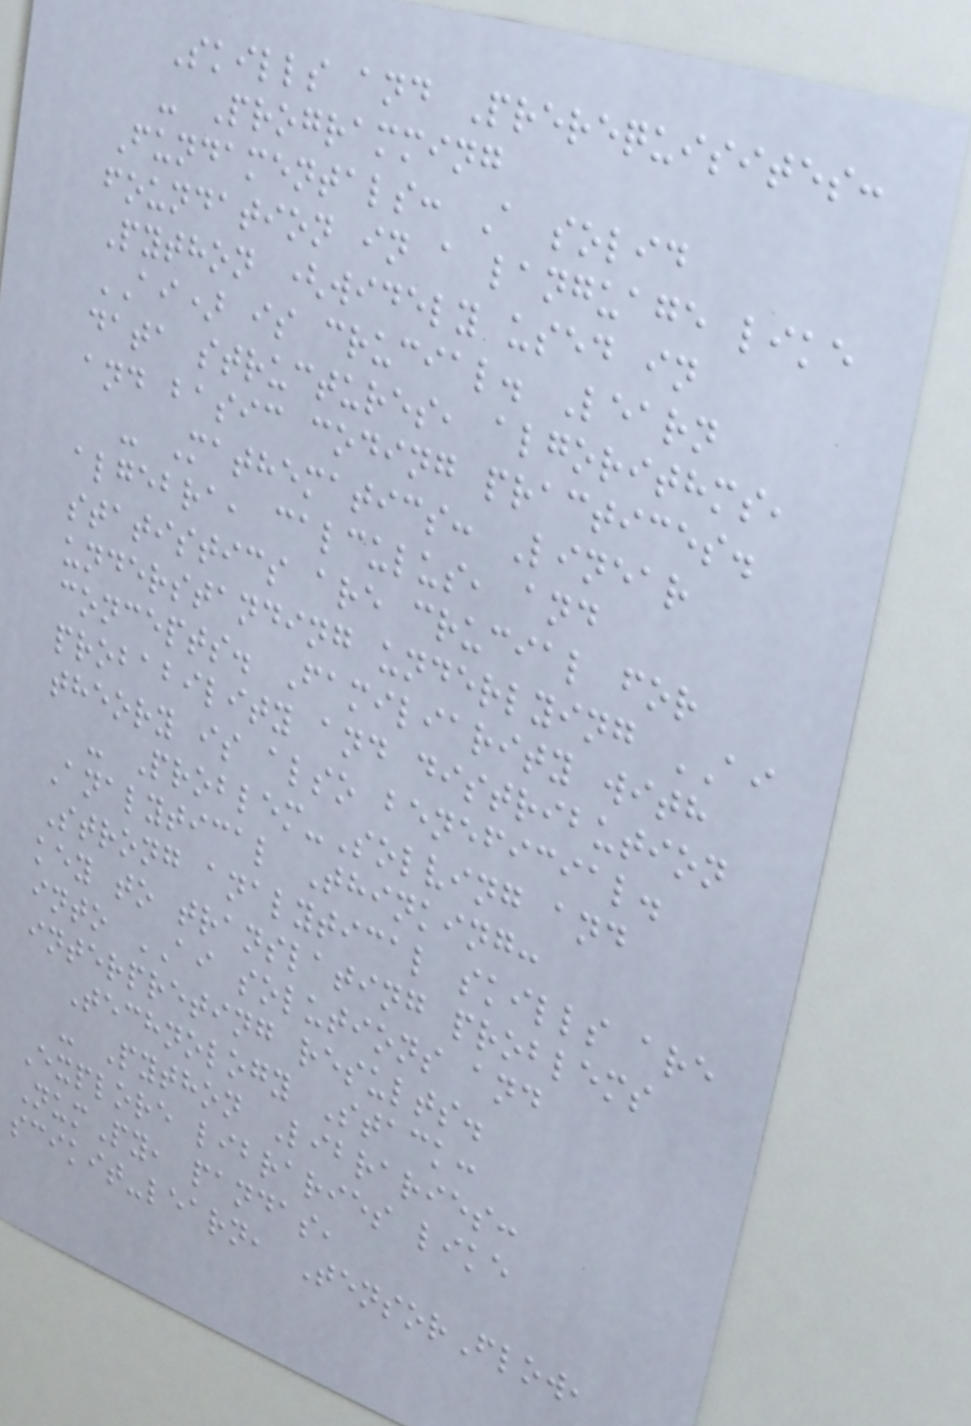Skills and Prerequisites:
- Programming
Fundamentals: A solid
foundation in a language like
Python (widely used in
AI) is crucial. Learn
data structures, algorithms,
and basic coding practices.
- Mathematics: Linear
algebra, calculus, and
statistics are crucial for
understanding underlying AI
concepts. Familiarity with
probability and distribution
theory is also beneficial.
- Problem-Solving and
Analytical Thinking:
Strong analytical skills are
key to translating problems
into AI solutions and
interpreting results.
Technology Stack:
- Python Libraries:
Explore libraries like
NumPy, pandas,
scikit-learn, TensorFlow,
